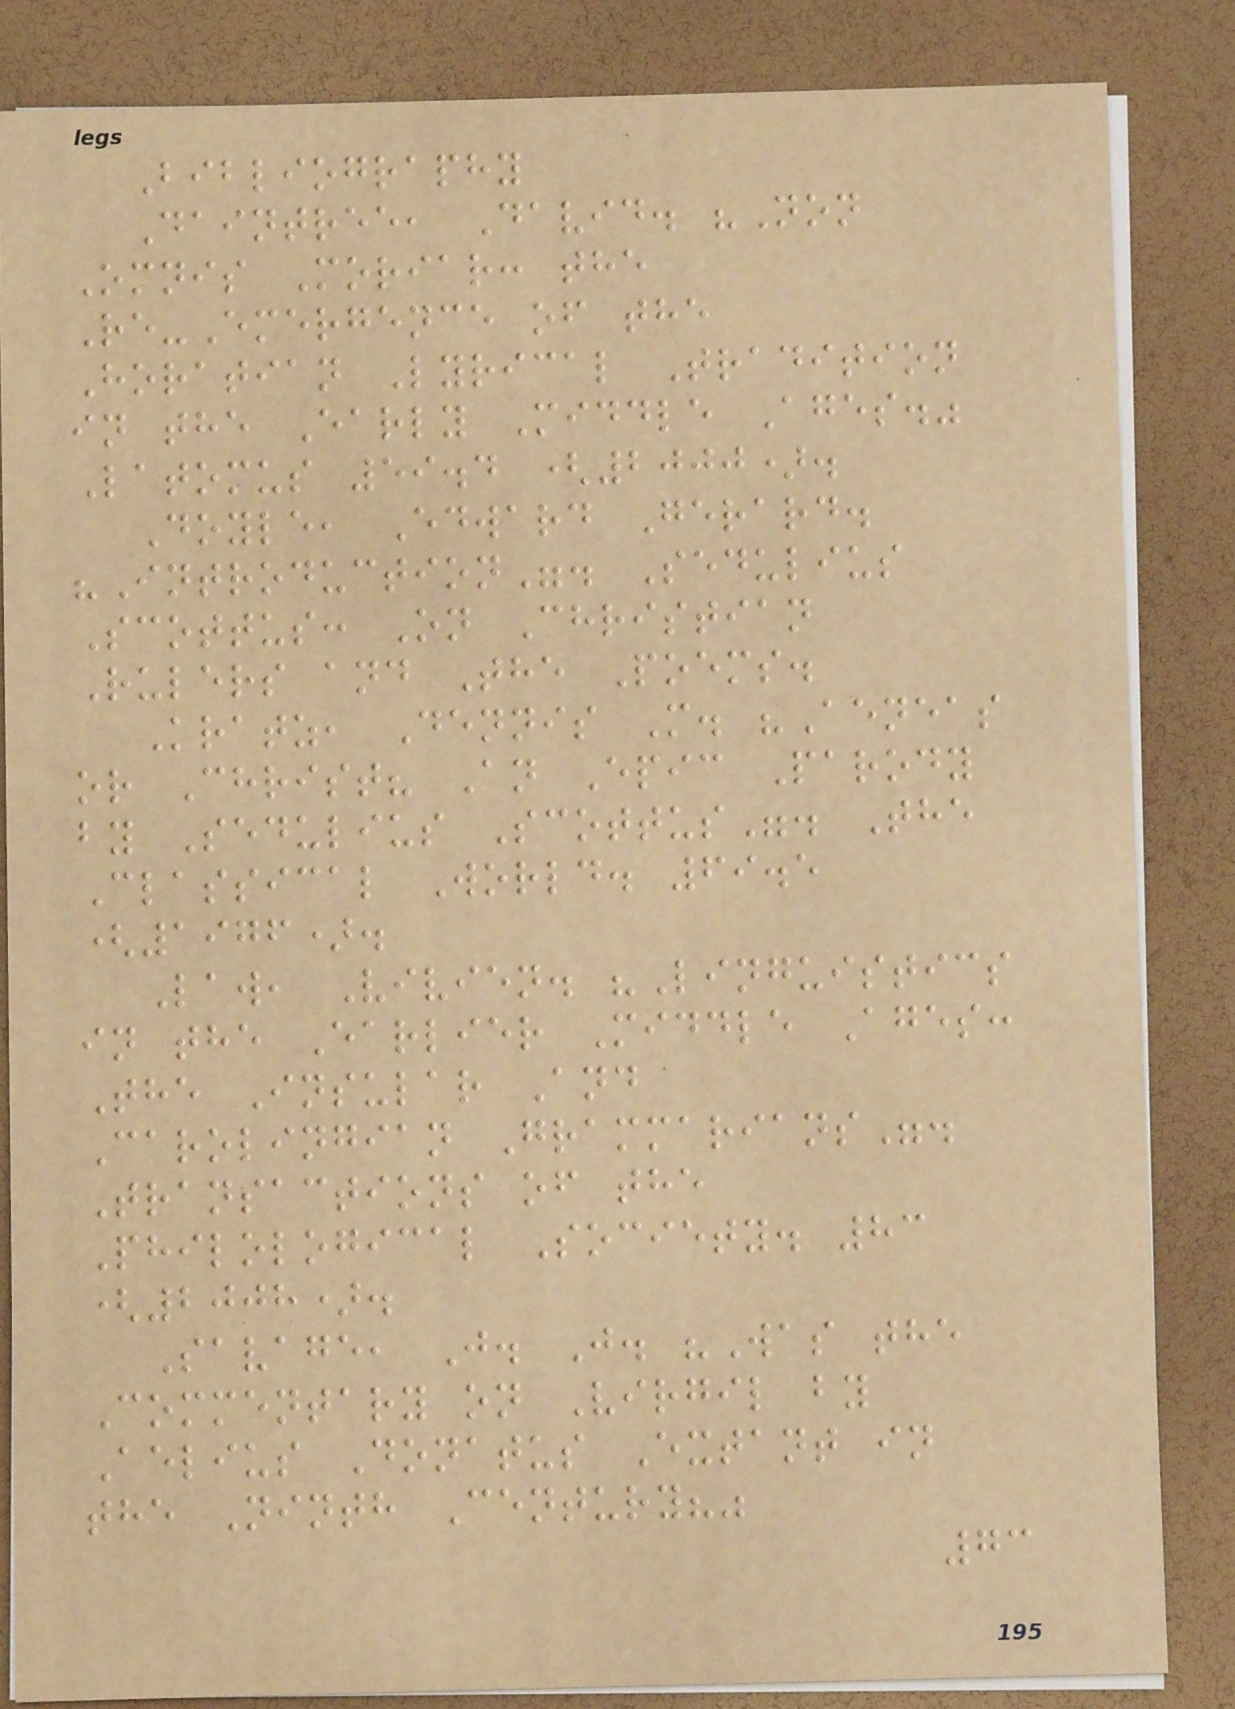Bibliography
Daintree, David. "Non
Omnis Moriar: the
Re-Emergence of the
Horatian Lyrical Tradition
in the Early Middle Ages."
Latomus 59.4 (2000).
Doyle, Edward Gerard.
"Introduction". Sedulius
Scottus: On Christian
Rulers and The Poems.
Kratz, Dennis M. "Aeneas
or Christ? An Epic Parody
by Sedulius Scottus". The
Classical World. 69.5
(1976).
Law, Vivien. "Linguistics
in the Earlier Middle Ages:
The Insular And
Carolingian Grammarians".
Transactions of the
Philological Society. 83
(2008).
Savage, J. J. "Was the
Commentary on Virgil by
Aelius Donatus Extant in
the Ninth Century?"
73
